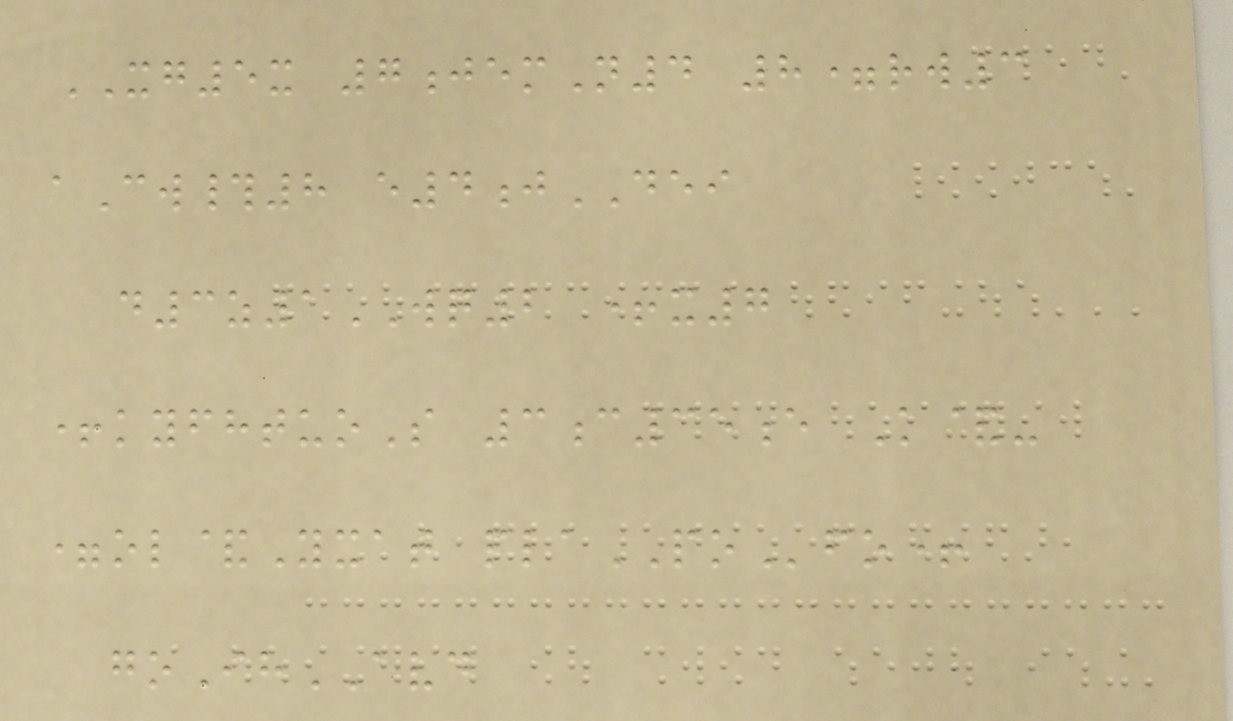XG5x 7jemN4 8=rw3
aCw#8 e4jDEI
d3z1WQ2 +x7
+kyfhtuoS 3c35e K&-
=ol&Yxat plaPOfo+
goIhAVD
